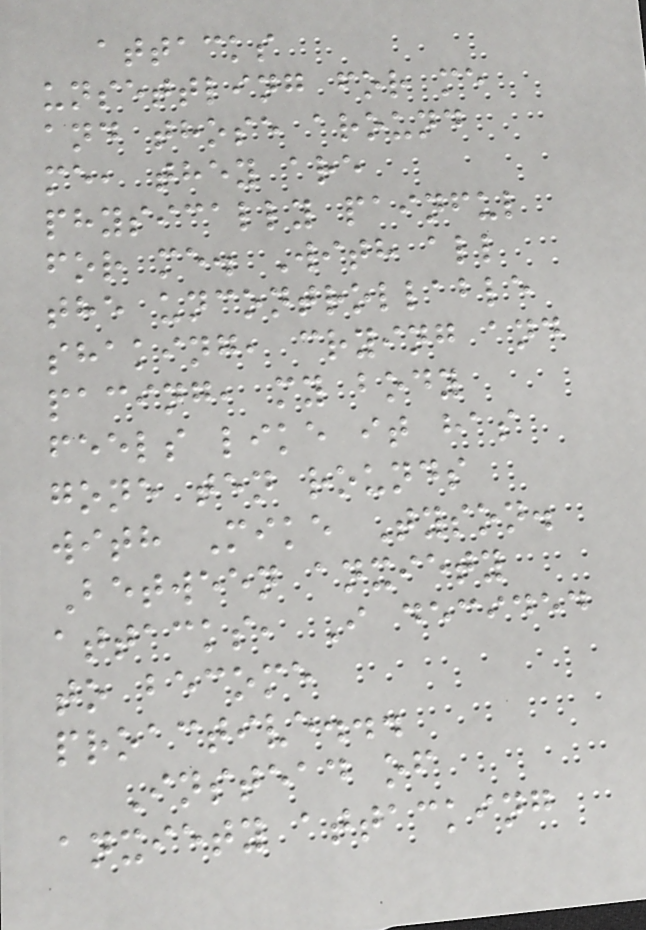attacks
unsettling for me
and those around
me, they are
physically painful
for me. With all
the uncontrollable
shaking, crying and
pacing, my body
feels like it has
gone ten rounds
with Mike Tyson.
Between anxiety
attacks, I decided
to become
proactive...
Instead of
anxiety attacking
